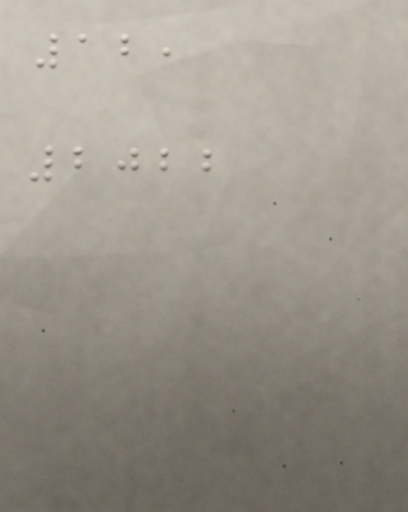12,
2022
